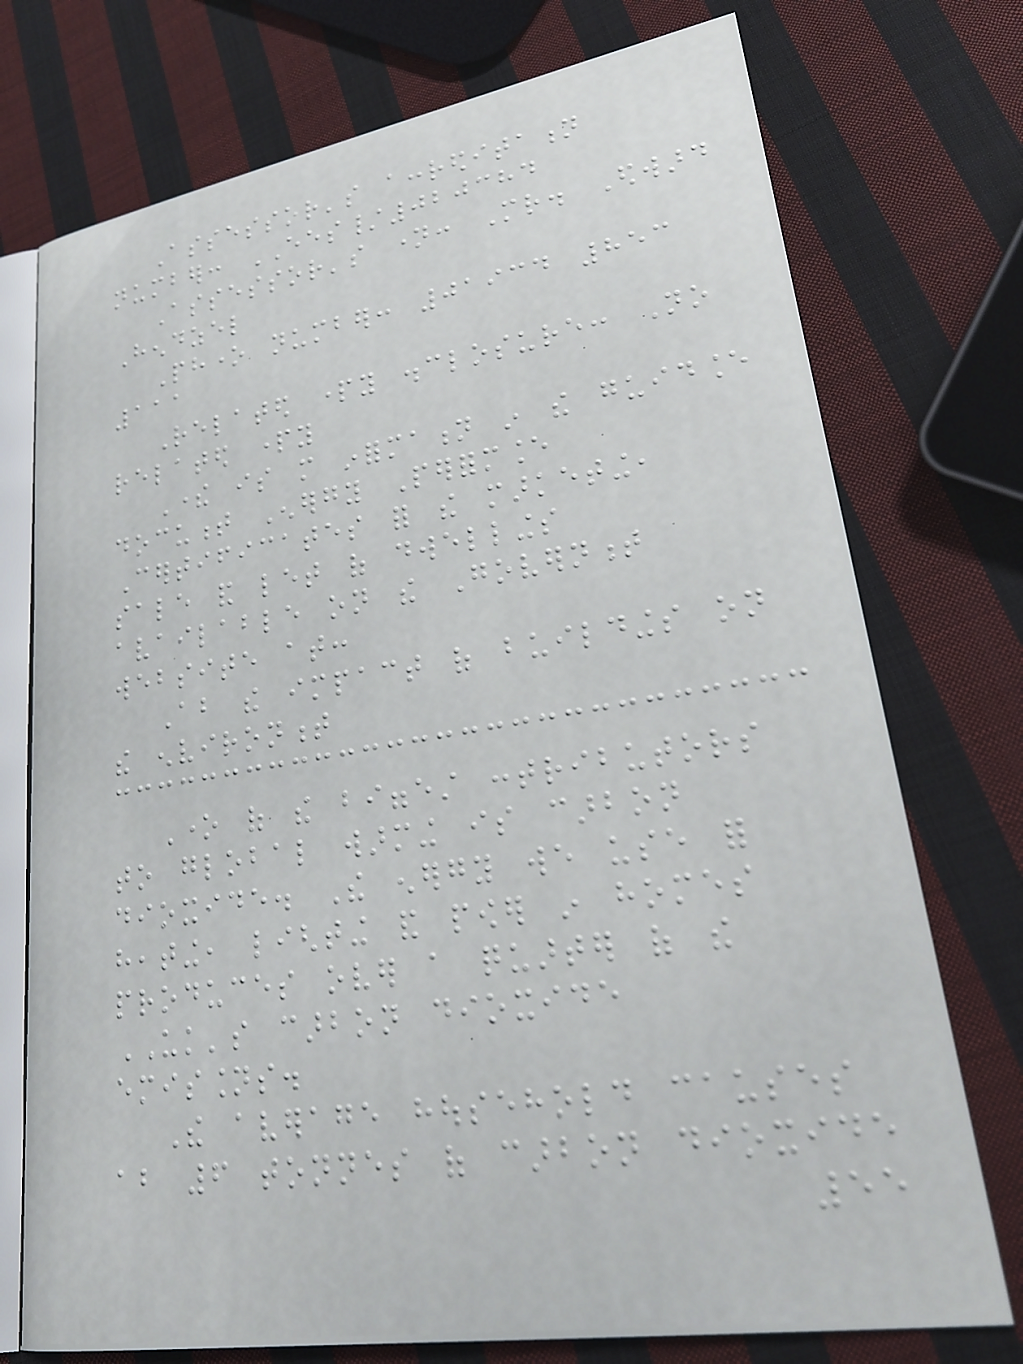Assessor's accreditation
number: EES/020384
Assessor's name: Mr. Edward
Hendzel
Phone number: 01934 853
111
Related party disclosure: No
related party
There is more information in the guidance
document Energy Performance
Certificates for the marketing,
sale and let of dwellings
available on the Government
website at:
About the impact of buildings on
the environment
One of the biggest contributors
to global warming is carbon
dioxide. The energy we use for
heating, lighting and power in homes
produces over a quarter of the
UK's carbon dioxide
emissions.
The average household causes
about 6 tonnes of carbon dioxide
55
